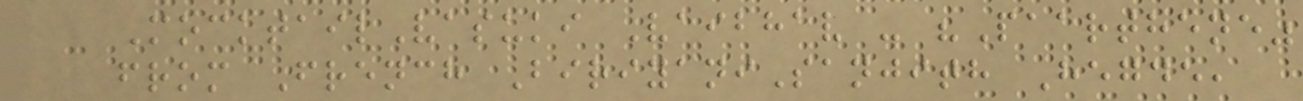MocktailVasuki Vaibhav - "Paarthene"
from French BiriyaniSanjith Hegde,
